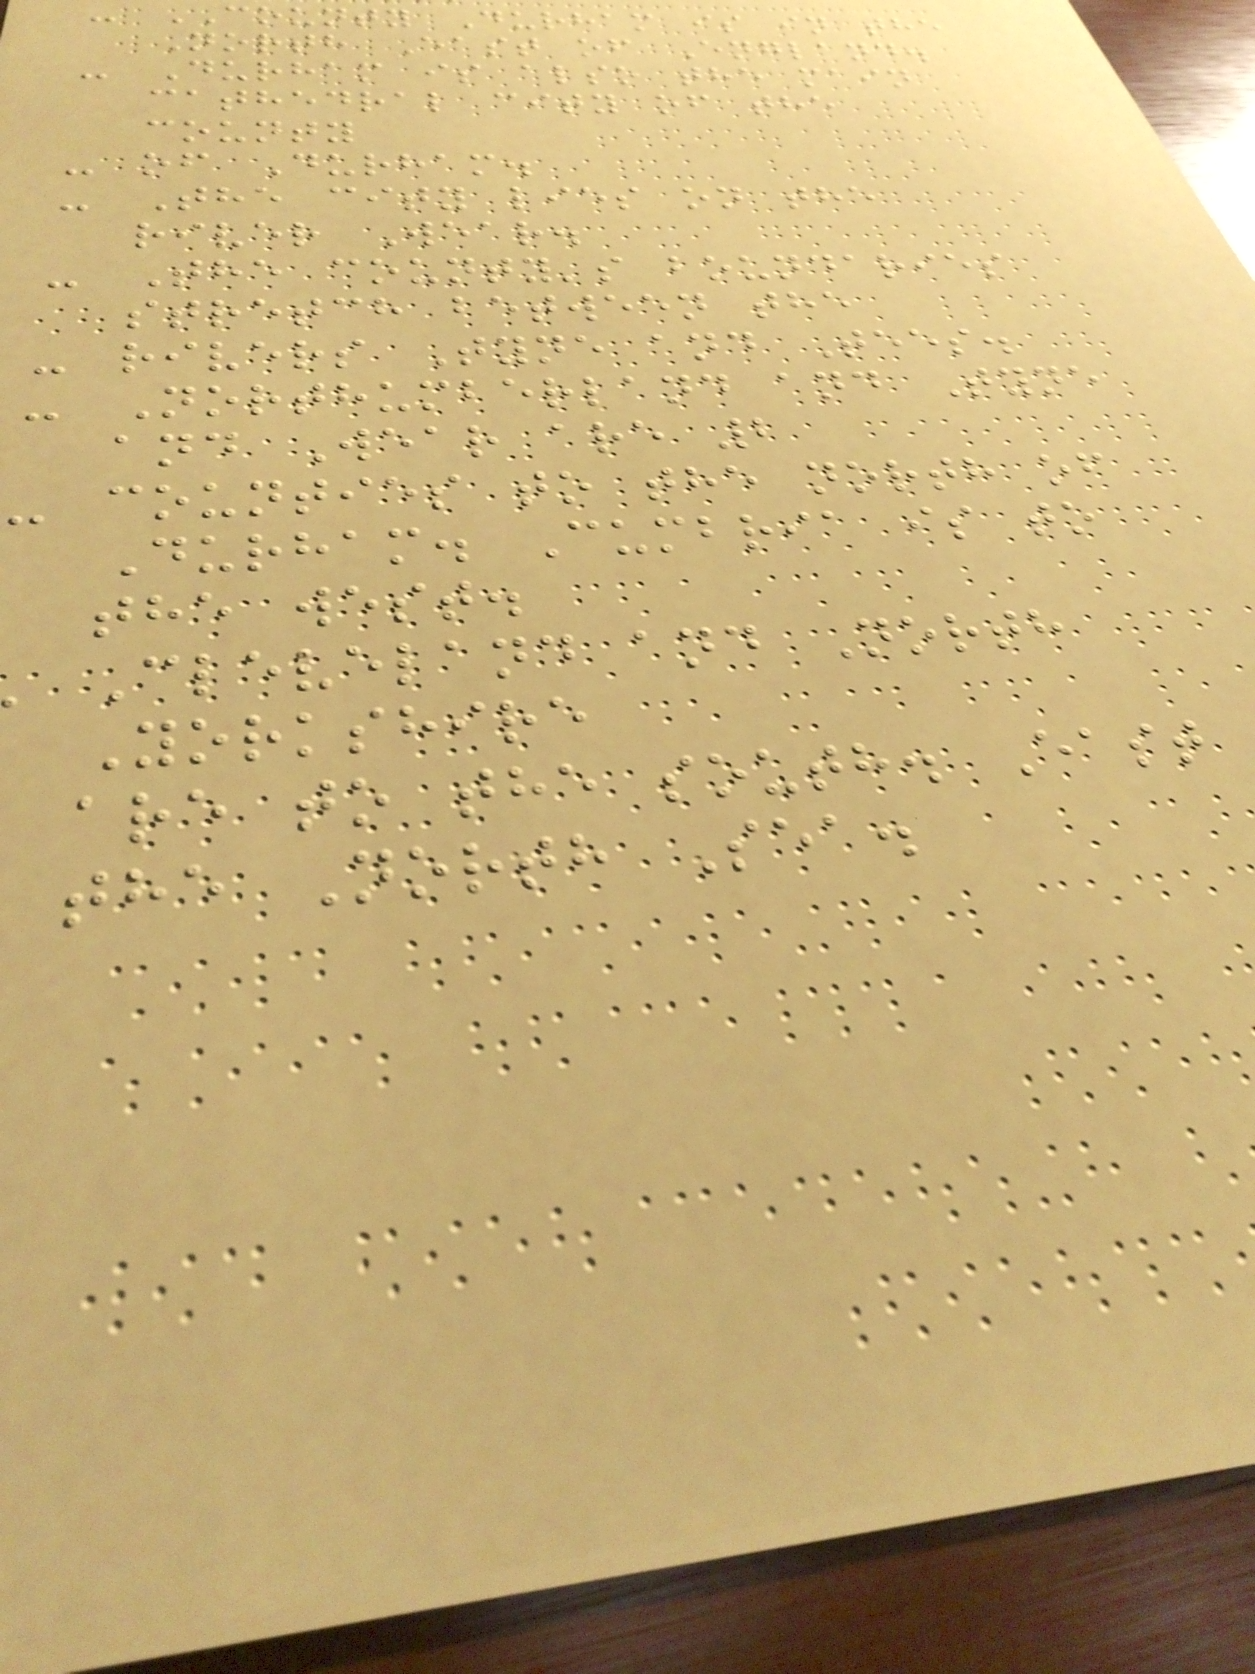COUNTY Durham is in the
North East of England.
- Durham is also the main
cathedral city of the
county
- of Durham.
- The city lies on the
river Wear.
- The county's boundaries
stretch between the
- rivers Tyne and Tees.
- Northumberland and Tyne
and Wear are 2
- counties to the north of
Durham. Cumbria is to
the west.
Cleveland and North
Yorkshire
are to the south. East
the North Sea.
